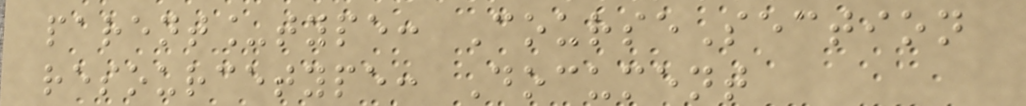parent_type: CourseSection
resourcetype: Document
